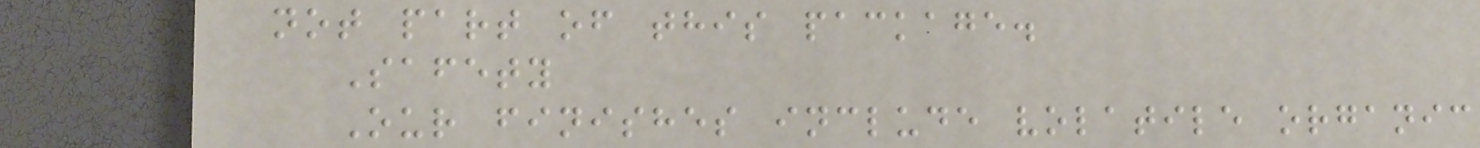not part of this package.
Safety
Our finishes include volatile organic
